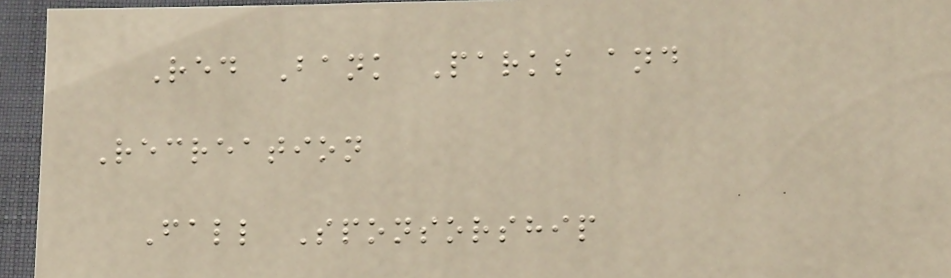Red Bank Parks and
Recreation
Fall Sponsorship
